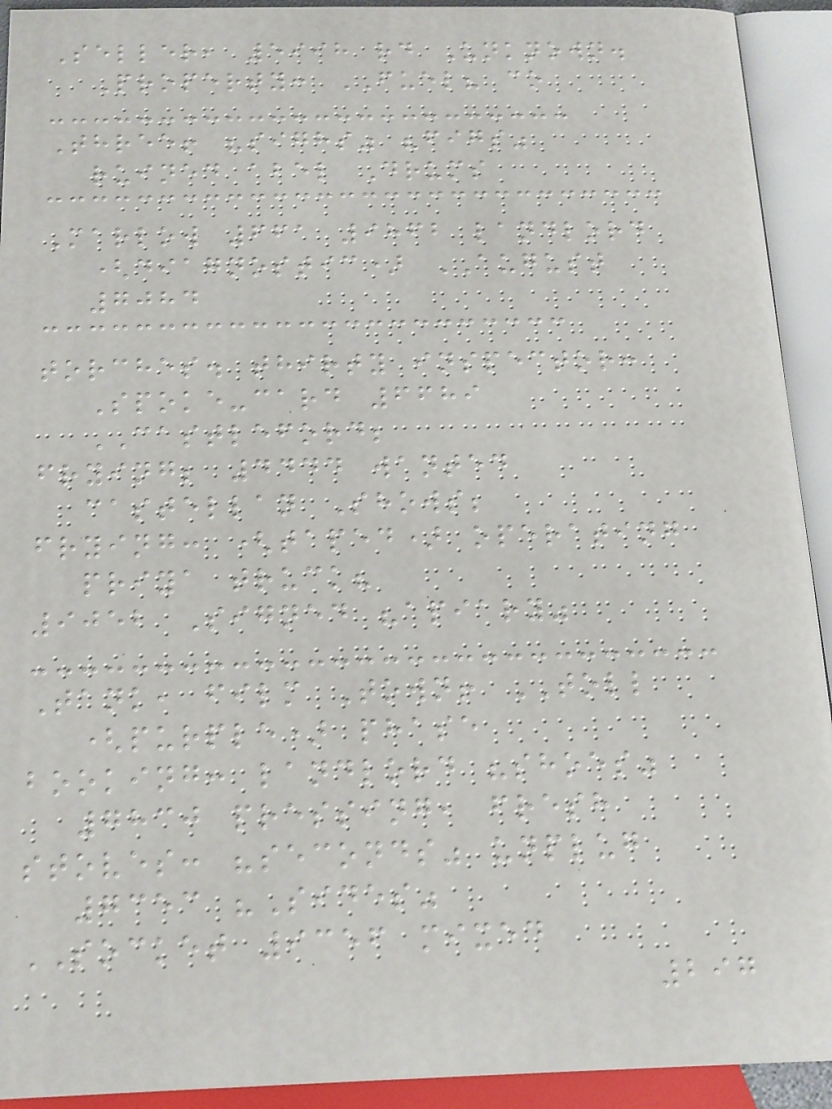Seller, 5998 rd Unknown.
Property: FUEL? co
Three! "sighs" "figs"
ruined abel Drums
Marlow 661 9862 landlord
(diagnostic) AUGUST
7084
torches. thirty inspector:
Spoke-card 6689
CASTLEFORD;
frying; 4444 wanted
castellan Shows;
frying: (taped) operating
priya truck?
9052 Signed "apiary"
Tank, film Town! TOLL
(purple) phase
booking: landlord "shoes"
7830 pressing, fresh
stoves: "seconds" unplug
7353 "Sides"
SOCKET 9356 mixed
297
